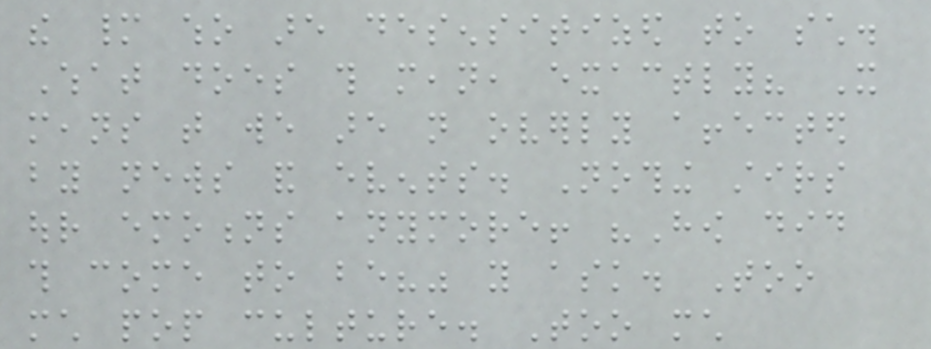the many who are desensitized to such.
What does this mean, exactly? It
means that we are not overly affected
by news and events. Nothing stirs
our emotions anymore! "How did
this come to be?" you ask. Too
much pop culture. Too much
